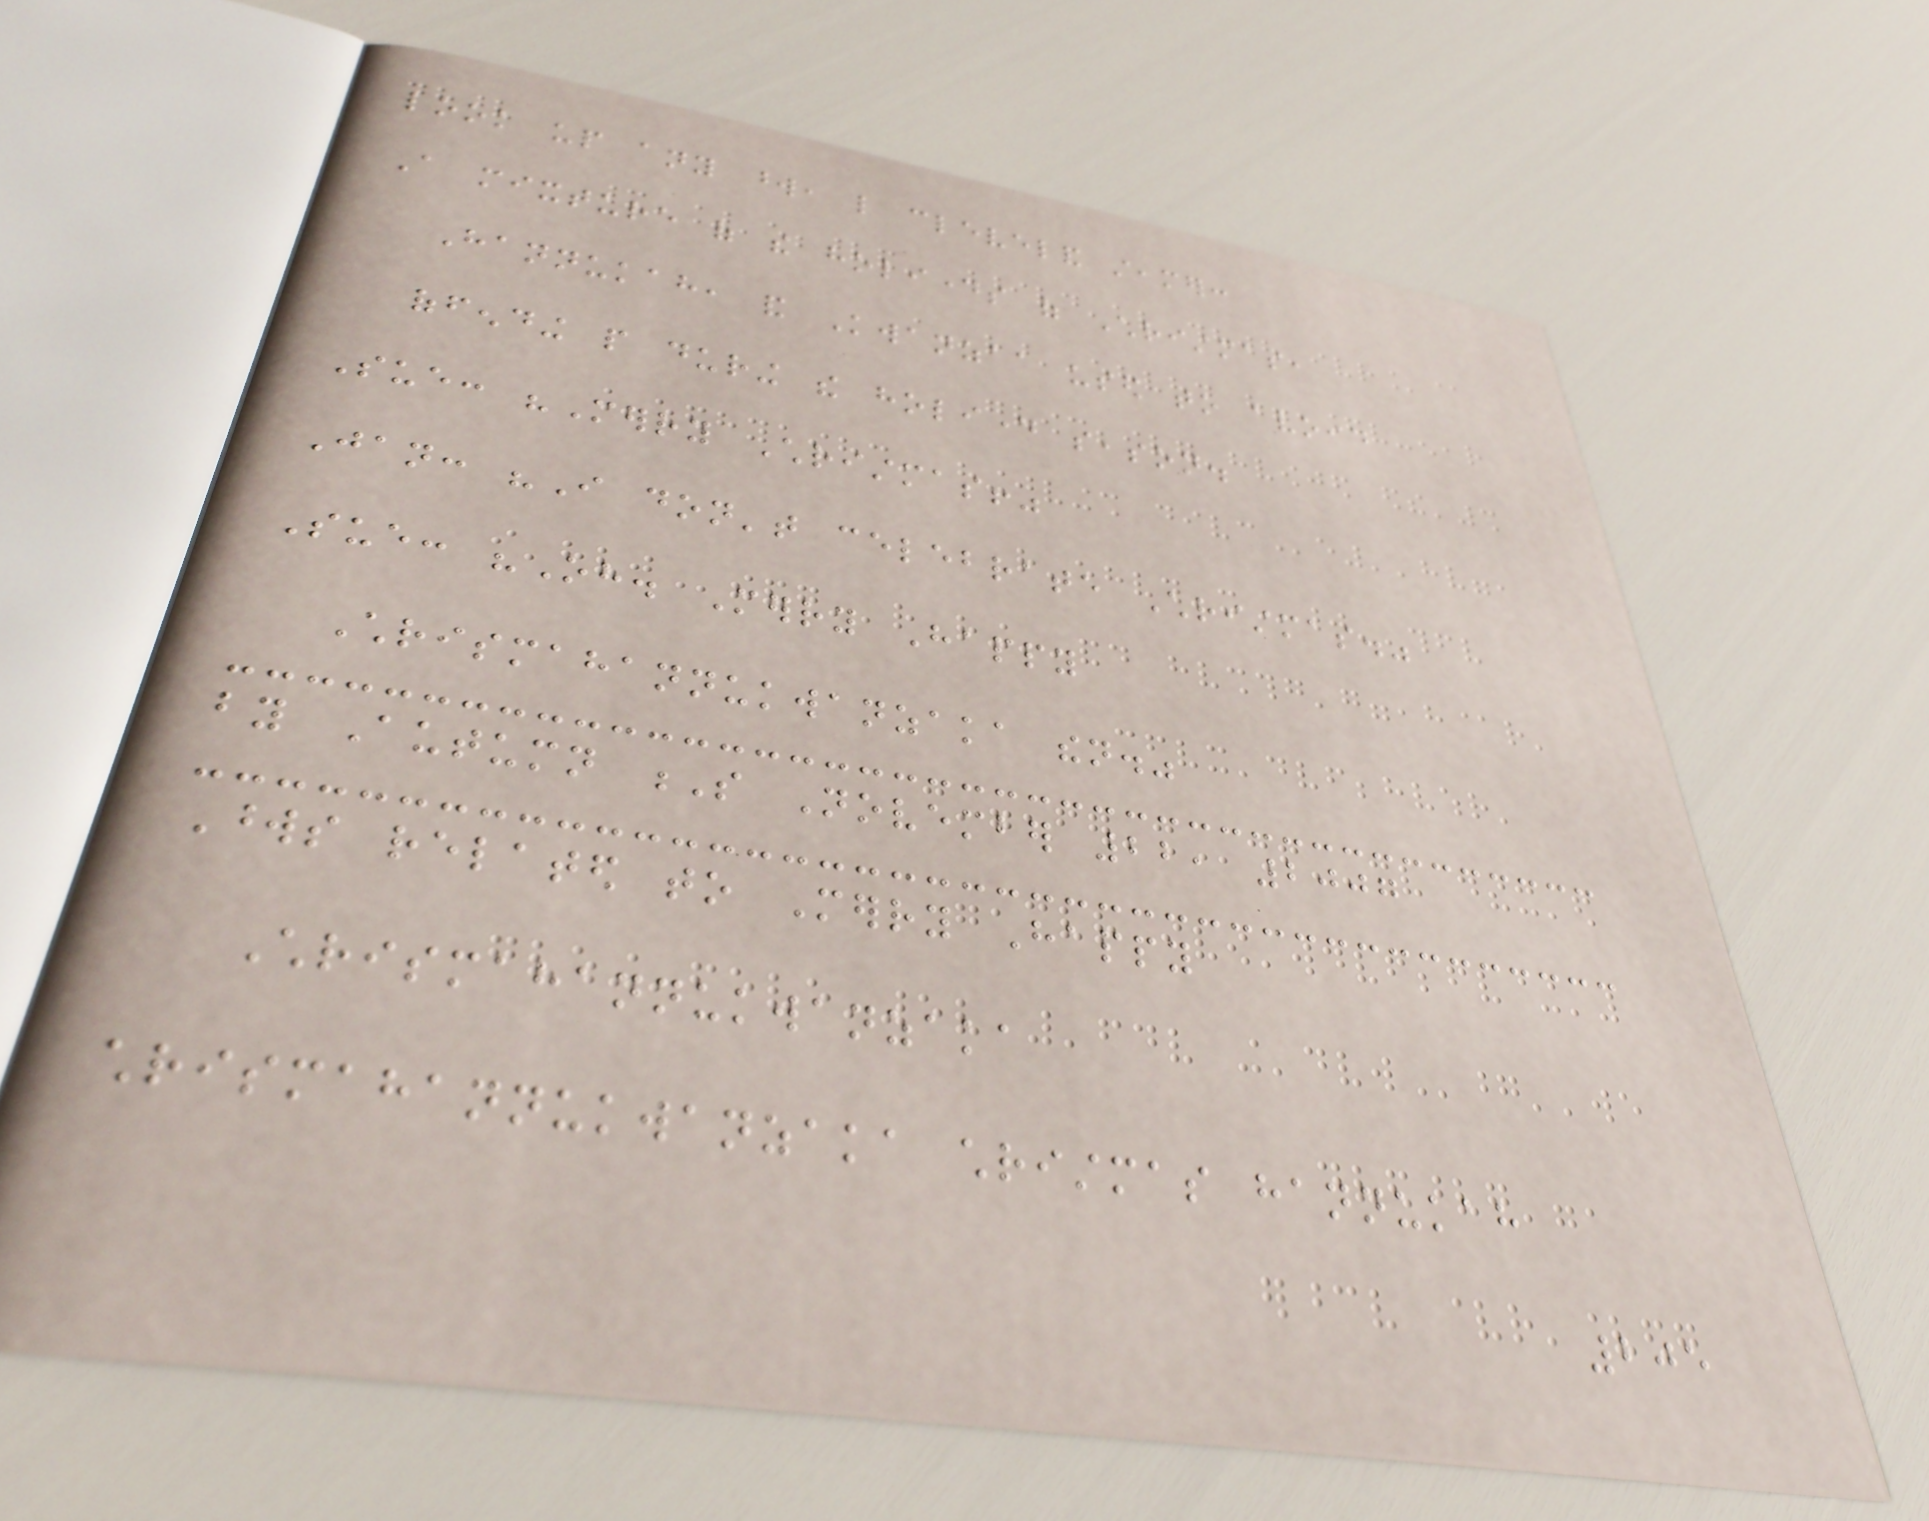look up any word, like cleveland steamer:
A mixture of the holidays of Christmas,
Hannukah, and Kwanzaa used to avoid
offending people during the holiday season.
Sue: "Merry Christmas!"
Jan: "I don't celebrate Christmas."
Sue: "Oh. Merry Happy
Chrismahannukwanzaka then."
by Autumn S November 22, 2007
Words related to Merry Happy
Chrismahannukwanzaka
chrismahannukwanzaka christmas hannukah
205
